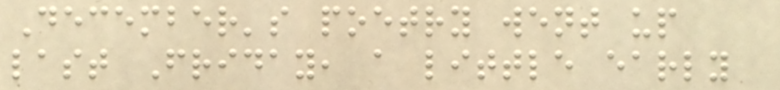December's poetry went up
last Friday, a little early
